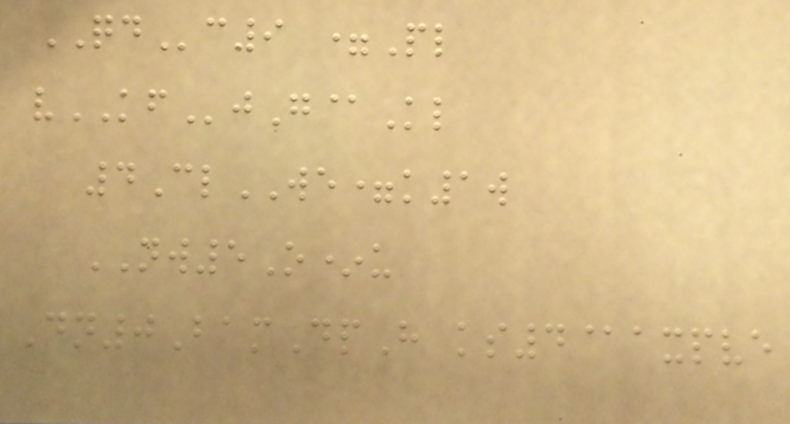QDc9 =Pl
vKFjG@Kl
4ClWE=k1w
NW5O*u
Dn0BamDpH ks4@axpve
